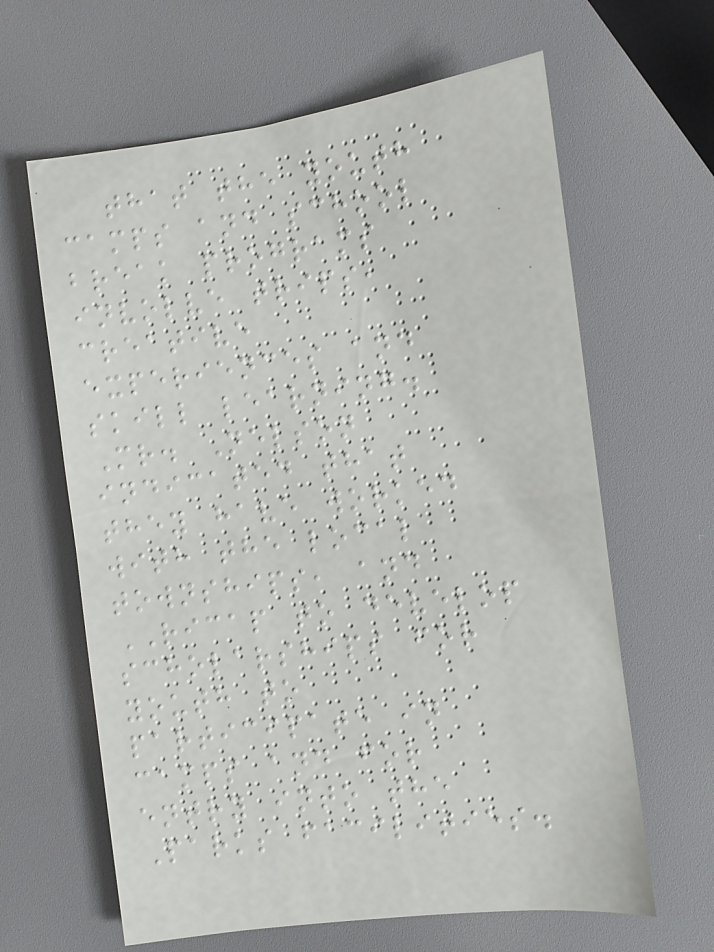that the youth
camps and school
break programs
involve trips,
creative
experiences and
skill learning.
Mr. Nelson
indicated that
they have worked
with the local
townships, and
RICAP to develop
scholarships for
youth to
participate in
camps and for
entry into the
Parks facilities.
